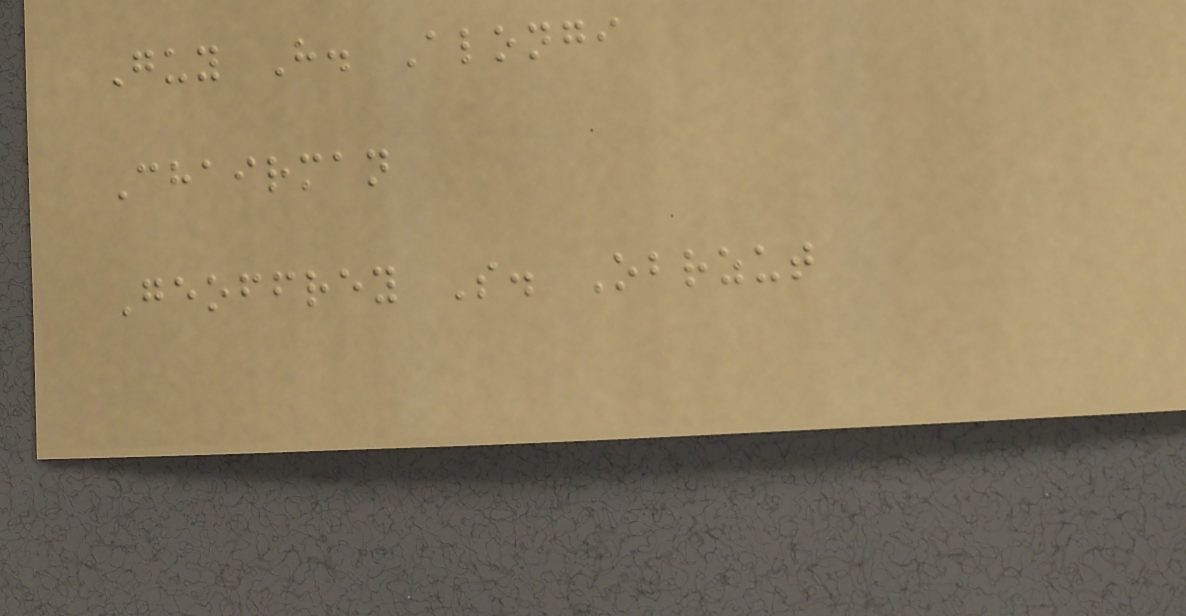Guy H. Alongi
Chairman
Geoffrey S. Obrzut
